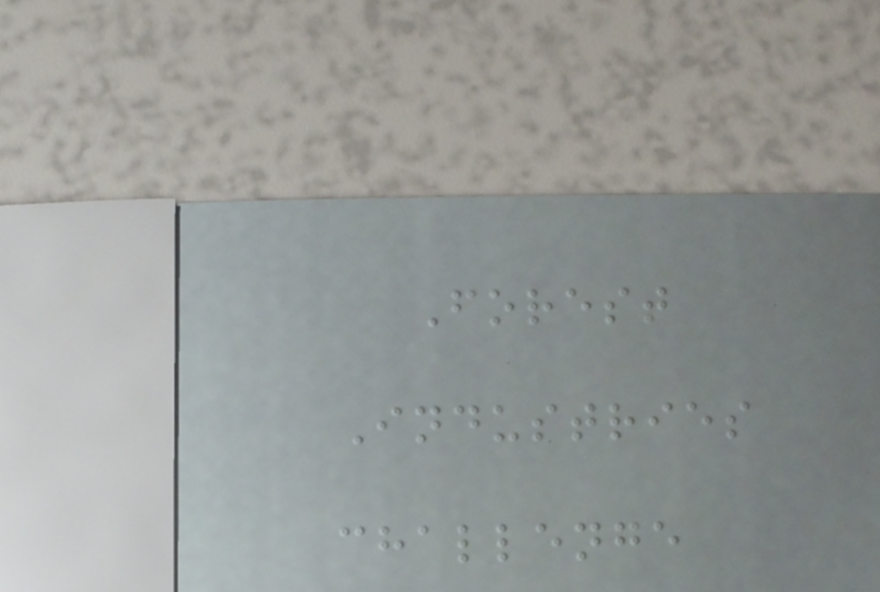Forest
Industries
challenge
